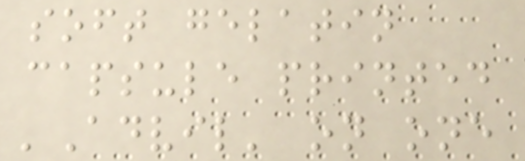soft gelatin
capsule printed
'Advil' on one
